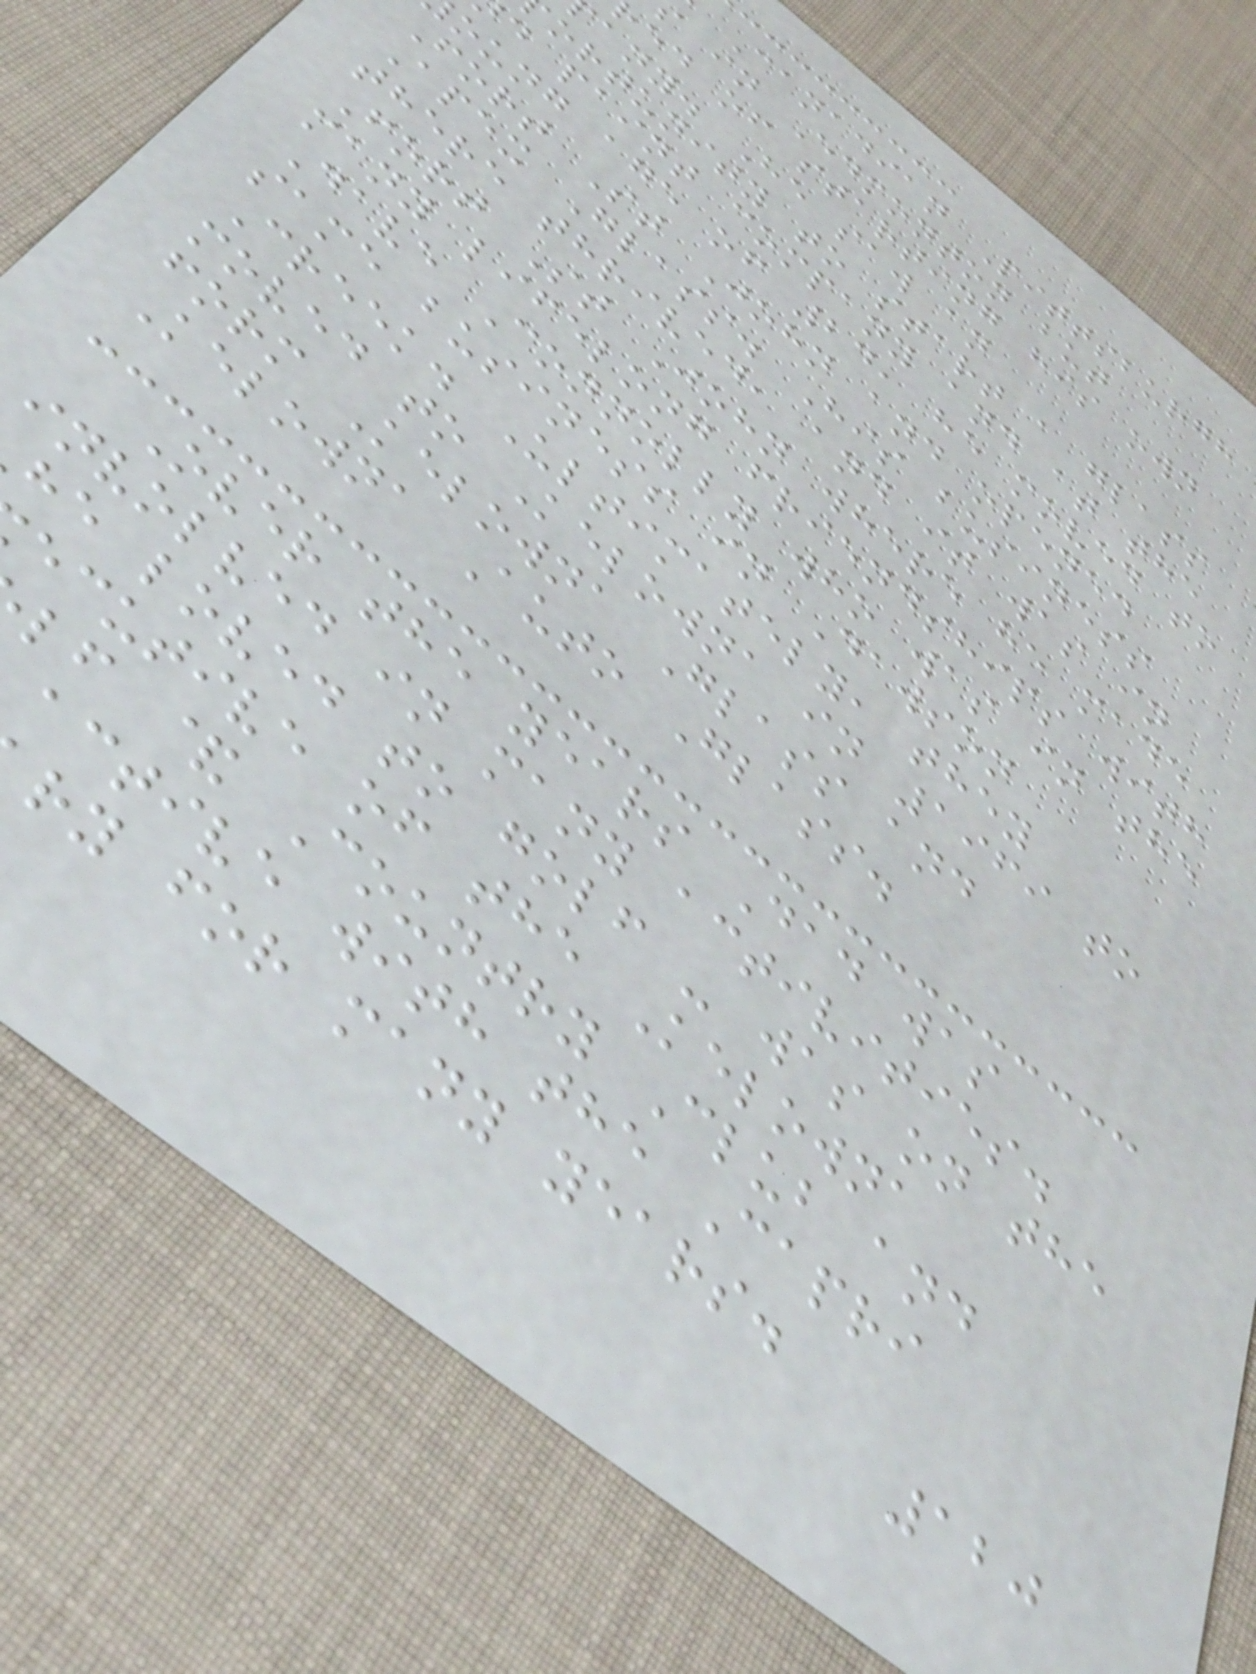Canadian Pittsburgh
s in Edmonton but
ed of starting his own
any. He saw an
ortunity to start a glass
d paint company and at the
oung age of 24, he moved to
Fort St John and opened
Apex Glass. His business
there thrived, and it was in
Fort St John where he made
many lifelong friendships with
Dave Connolly who was in the
same business in Dawson
Creek. Ultimately, they
moved to Kelowna in 1969 to
form Kelowna Glass and
Kelowna Auto Glass.
Over the years Dad was
involved in many activities.
he loved to golf - was on the
ecutive of the Kelowna
lf & Country Club and
active with the Capri
ry for many years.
120
